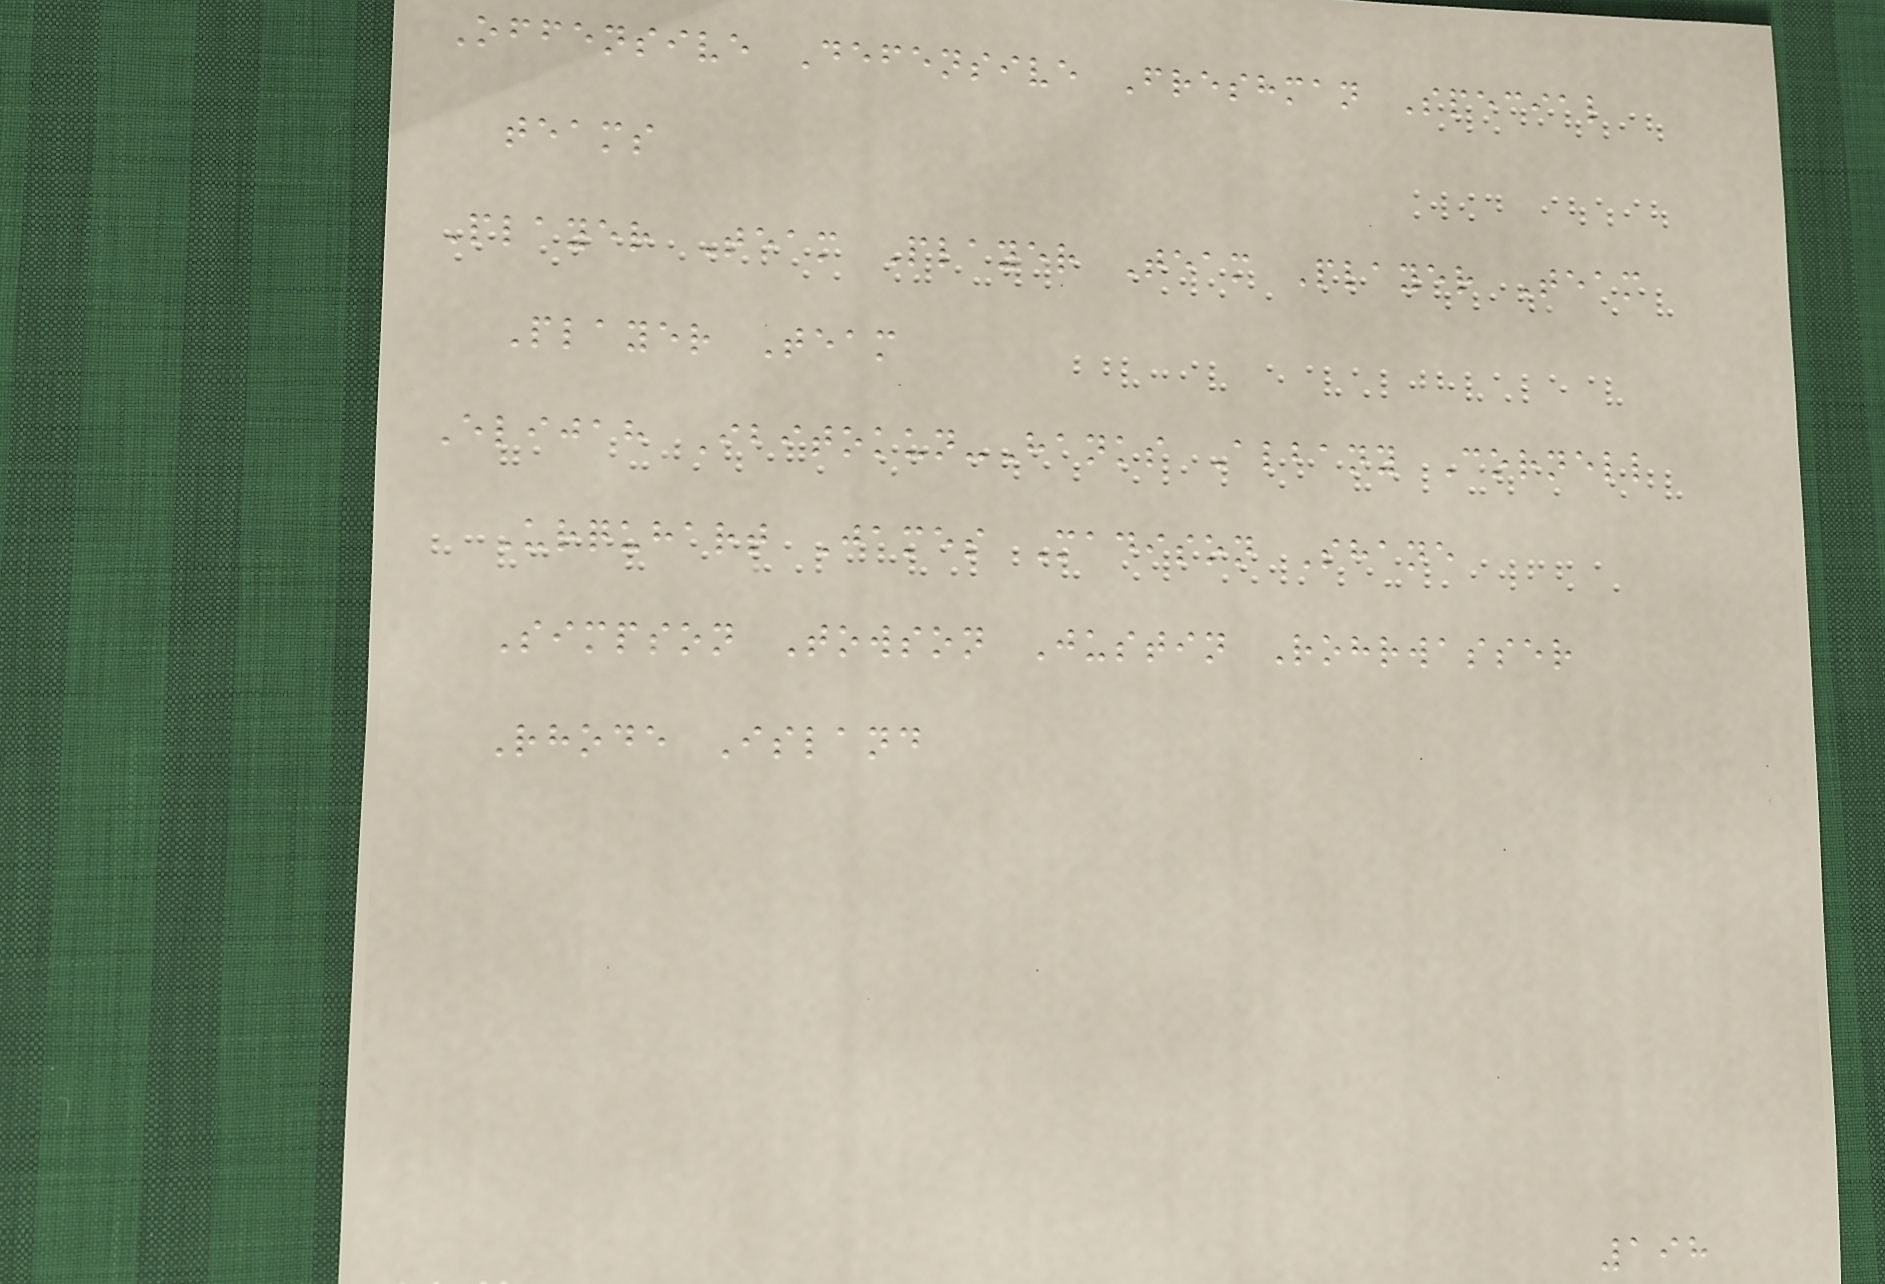Offensive Defensive Freshman Special
teams
Player Team Player Team Player Team
Player Team
Elijah Ibitokun-Hanks Albany Cornell
Urquhart James Madison Shane
Simpson Towson Justin Rohrwasser
Rhode Island
198
